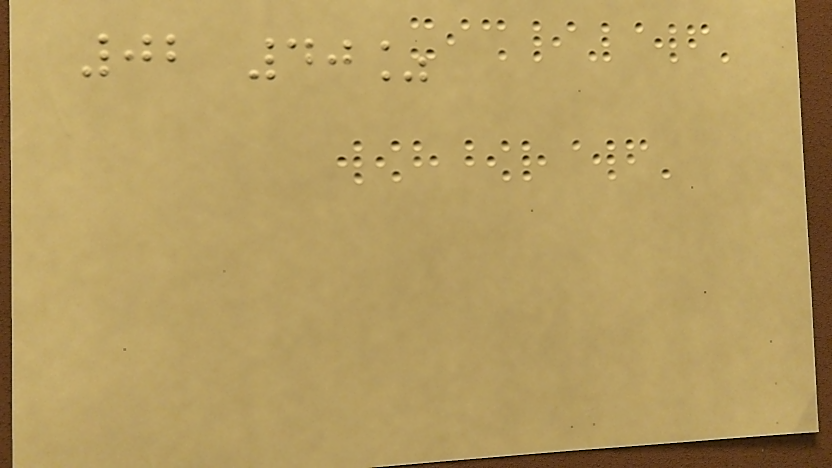02 40%
